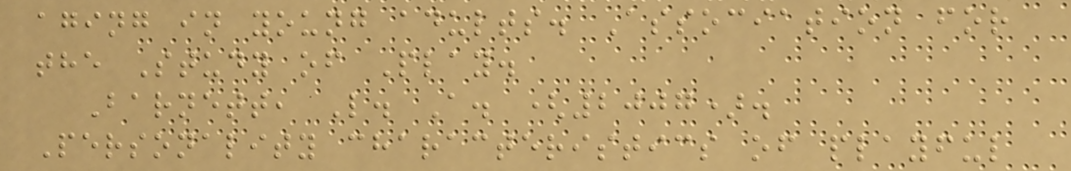aging in young adults. Association for
the Study of Play.
Barnett, L. A. (2007).
Personality characteristics of playful
